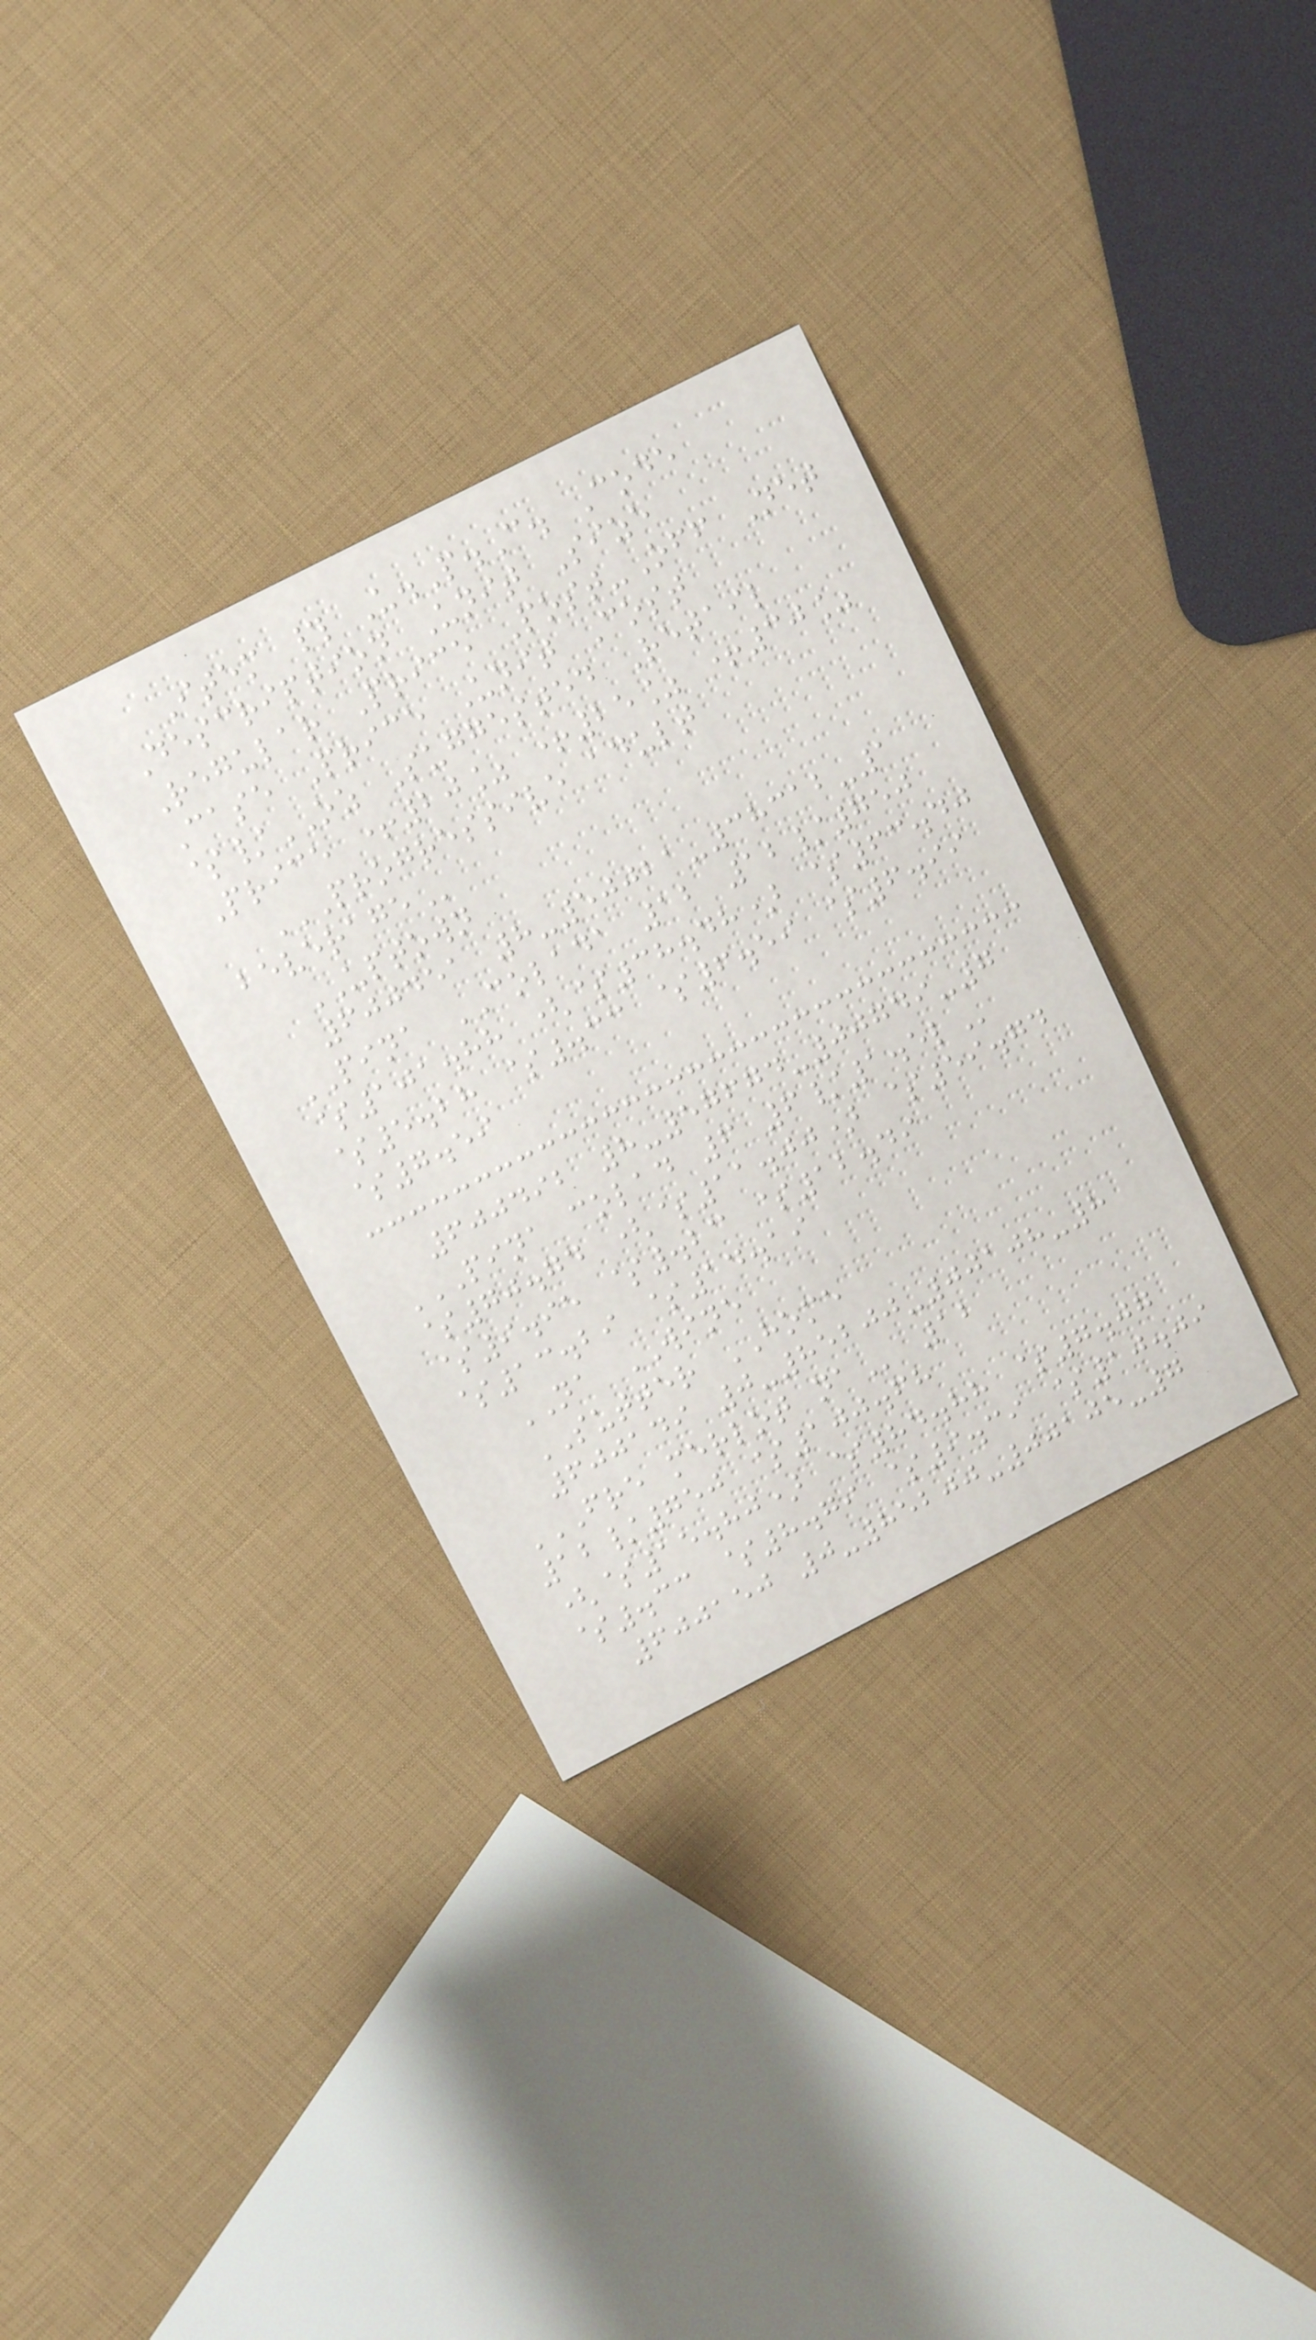Item # U.P.C. Code
Description Unit Size
Regular Price Post-Off Net
Case Price Unit Cost
$/OZ Suggested Retail
Price +20% +25% +30%
PROGRESSIVE ADULT
BEVERAGE
UPTOWN
600451 8-50021-38312-1
PINA COLADA 12 12/750
$101.88 ($38.48) $63.40
$5.28 $.33 $6.59 $6.99
$7.59
600492 8-57674-00749-7
PINA COLAD 6 6/1.5L
$70.74 ($11.00) $59.74
$9.95 $.23 $12.49
$13.29 $14.19
NA WINE
SUTTER HOME
600149 0-85200-00108-8
FRE MERLOT NA 12
12/750 $100.68
($15.80) $84.88 $7.07
$.33 $8.79 $9.39 $10.09
600150 0-85200-00105-7
